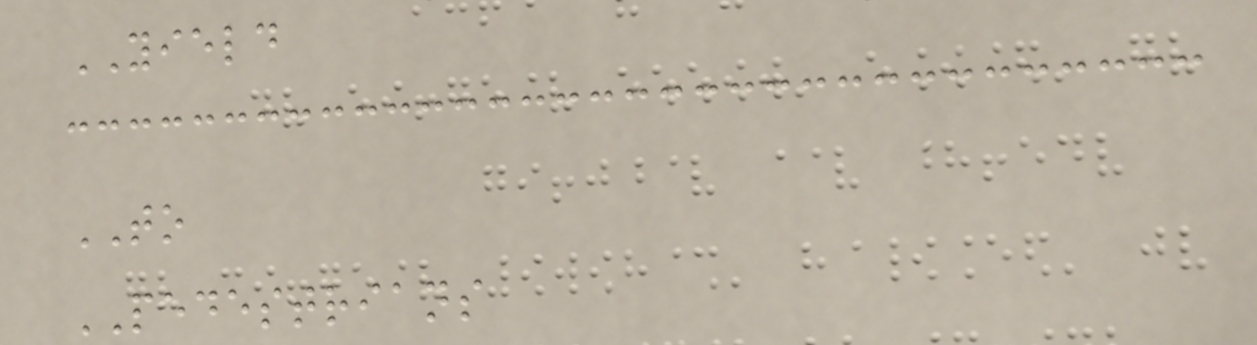YIELD
TO
PEDESTRIANS
